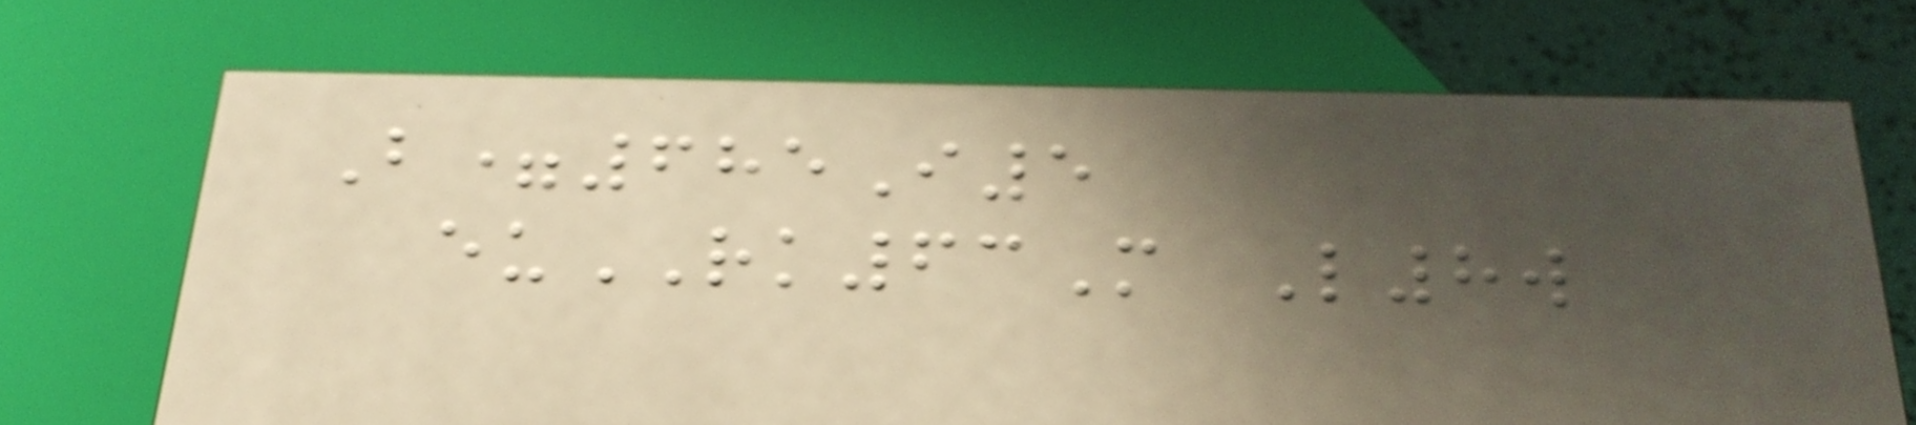B=685I5
euRK63M L8w
